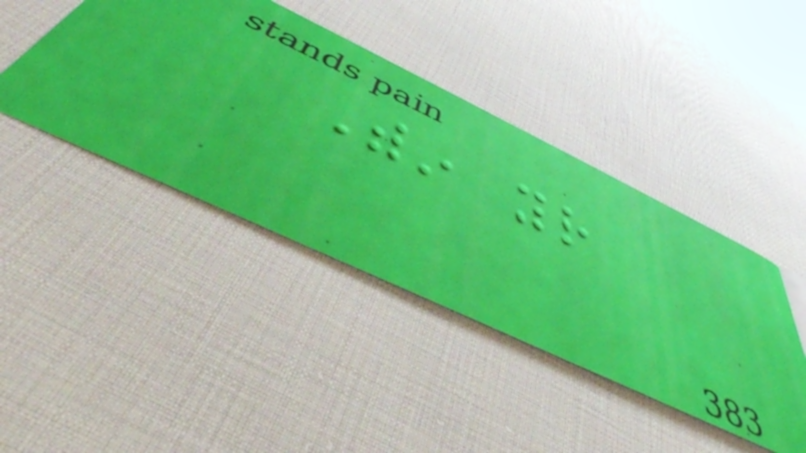Within your
